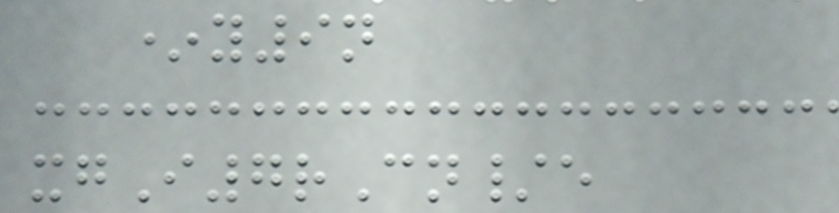*y9n
xgI7rCn/e
